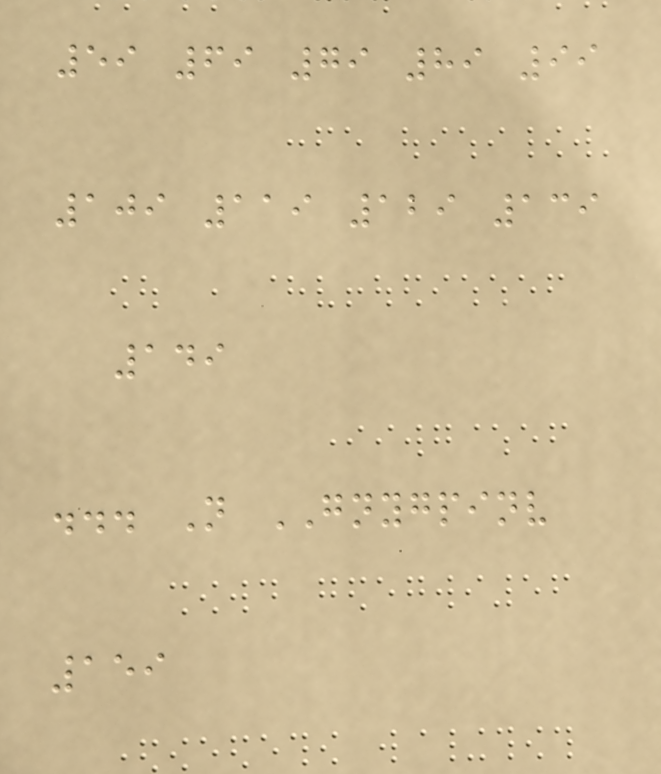59 69 79 89 99
109 119 129 139
149
... N GNYGPINV
159
